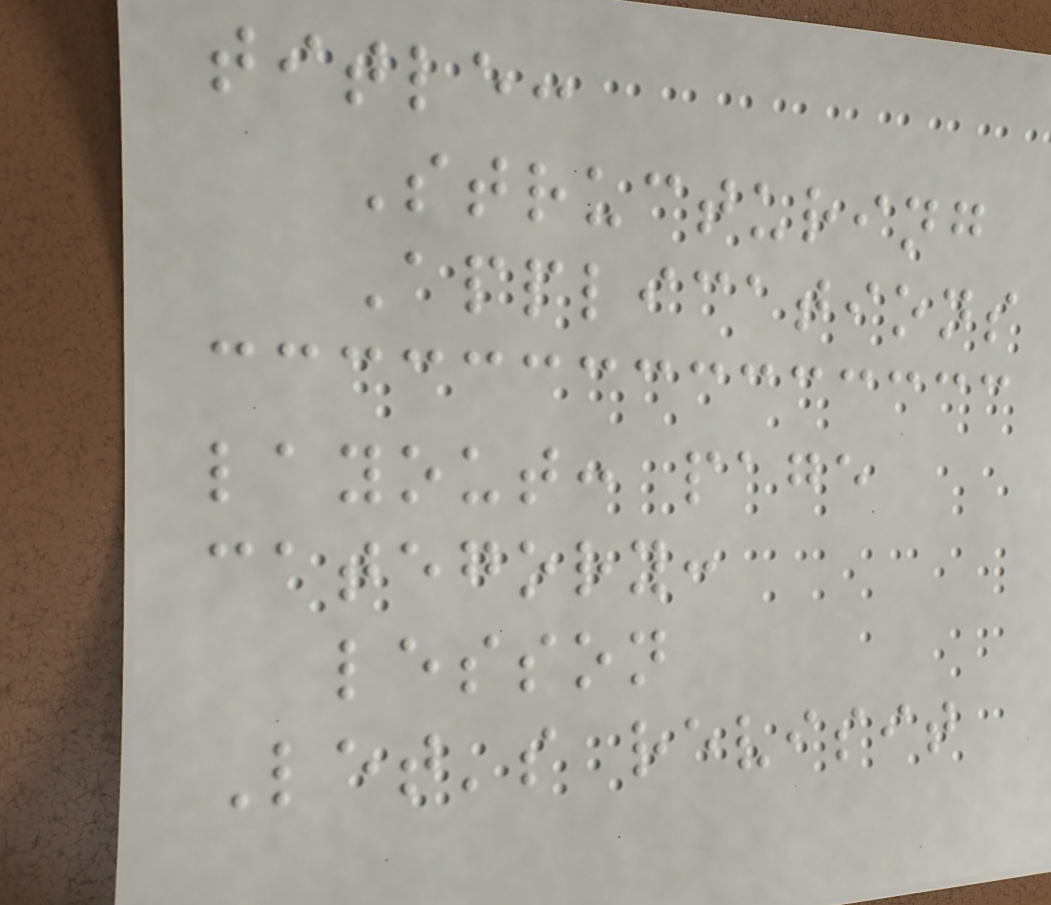title:
Structuring
Applications
layout: page
category:
lesson
Let's revisit
